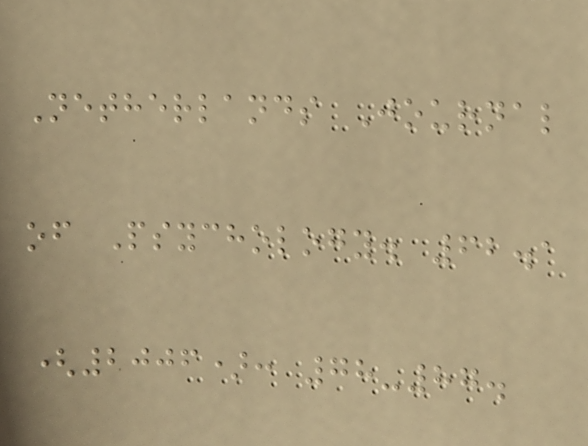Netherlands Journal
of Psychology. 62.1
(2006): 78-87.
